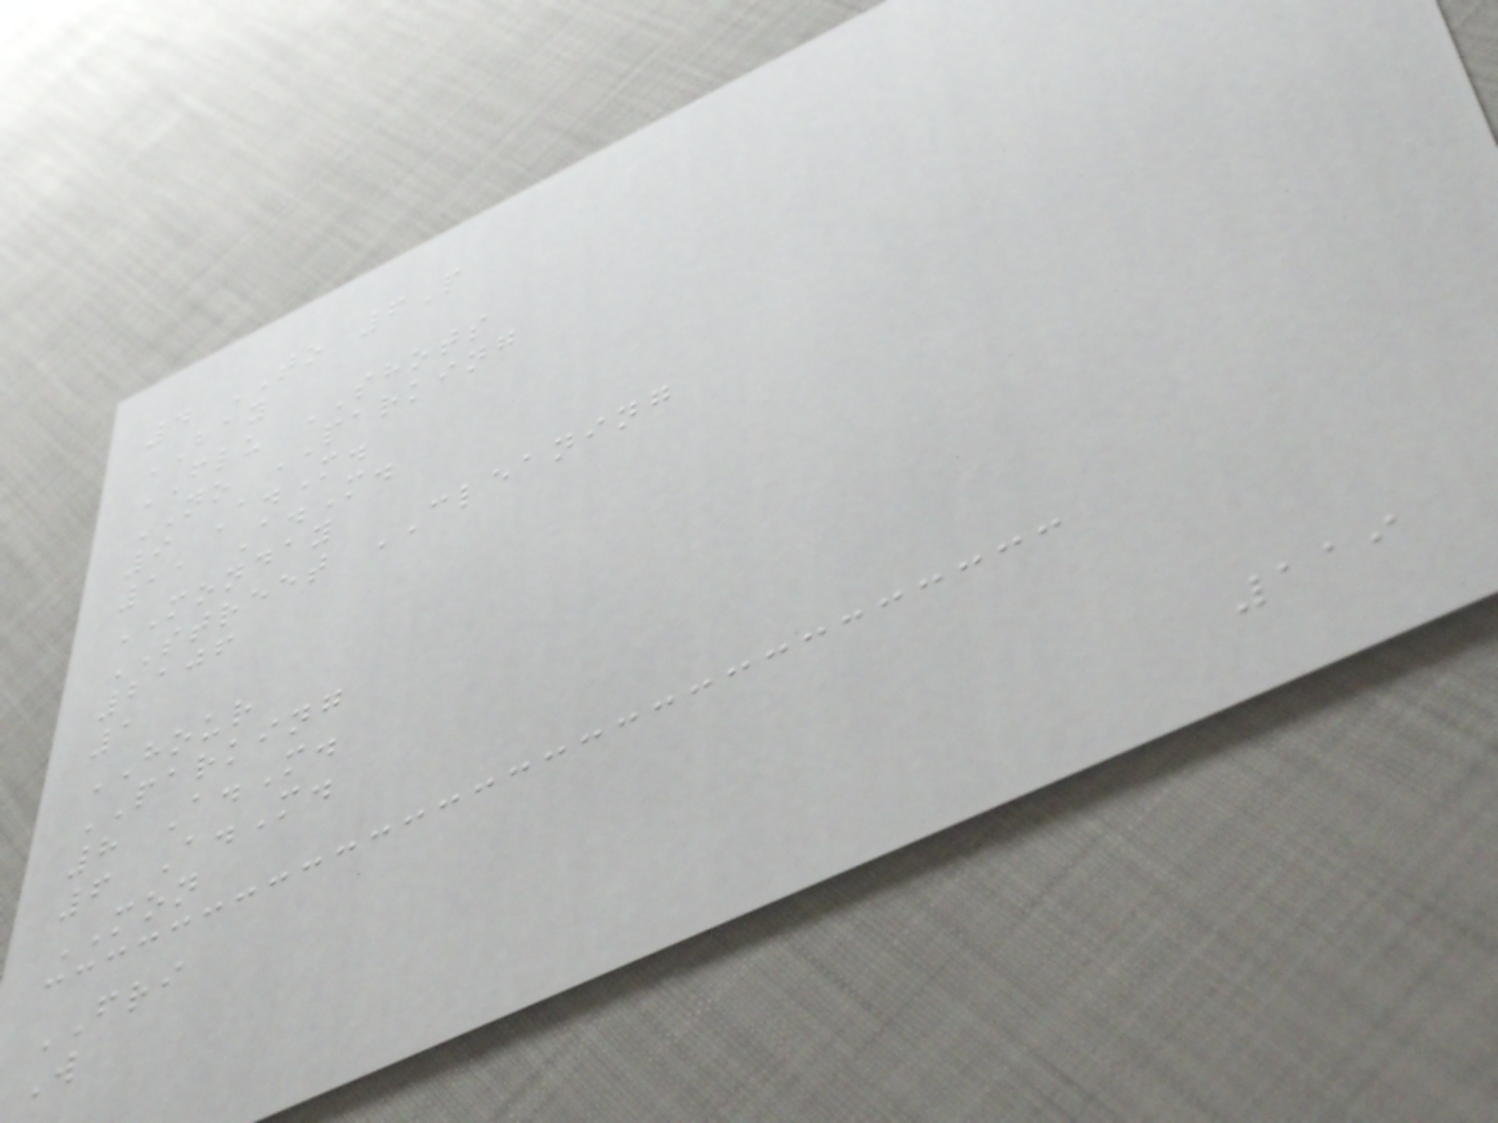4 TO 6P
BAY
FLU SHOTS
NO PARKING
9 A.M.
11 A.M.
MONDAY
STREET CLEANING
2106
1
HOUR
PARKING
8 A.M.
6 A.M.
MON
FRI
W
119
